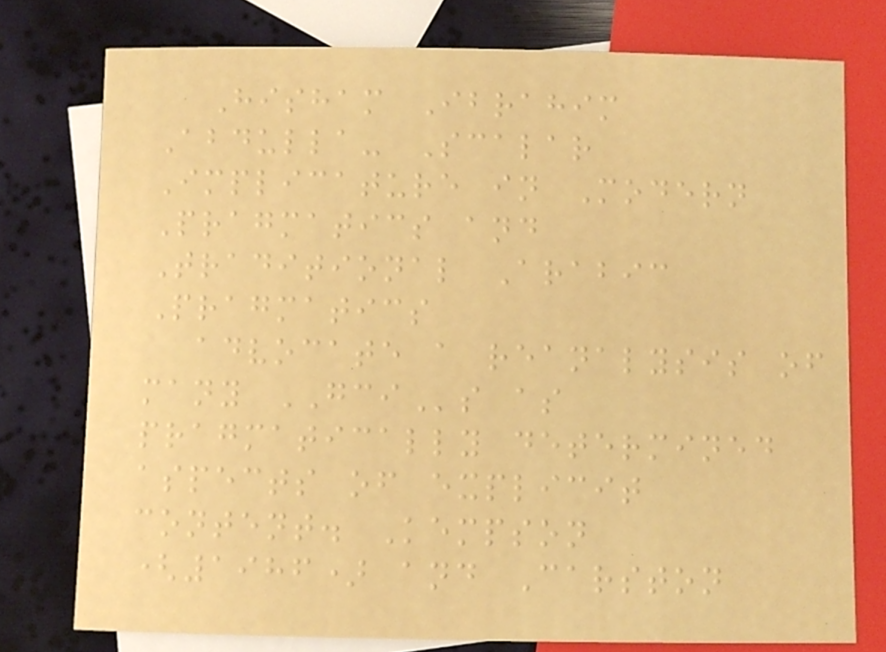Hisham Ibrahim
Abdulla- Scalar
Implicature in Modern
Pragmatics and
Traditional Arabic
Pragmatics
advocate a reanalysis of
many GCIs as
pragmatically determined
aspects of explicit
content. Kempson
(1986) and Carston
